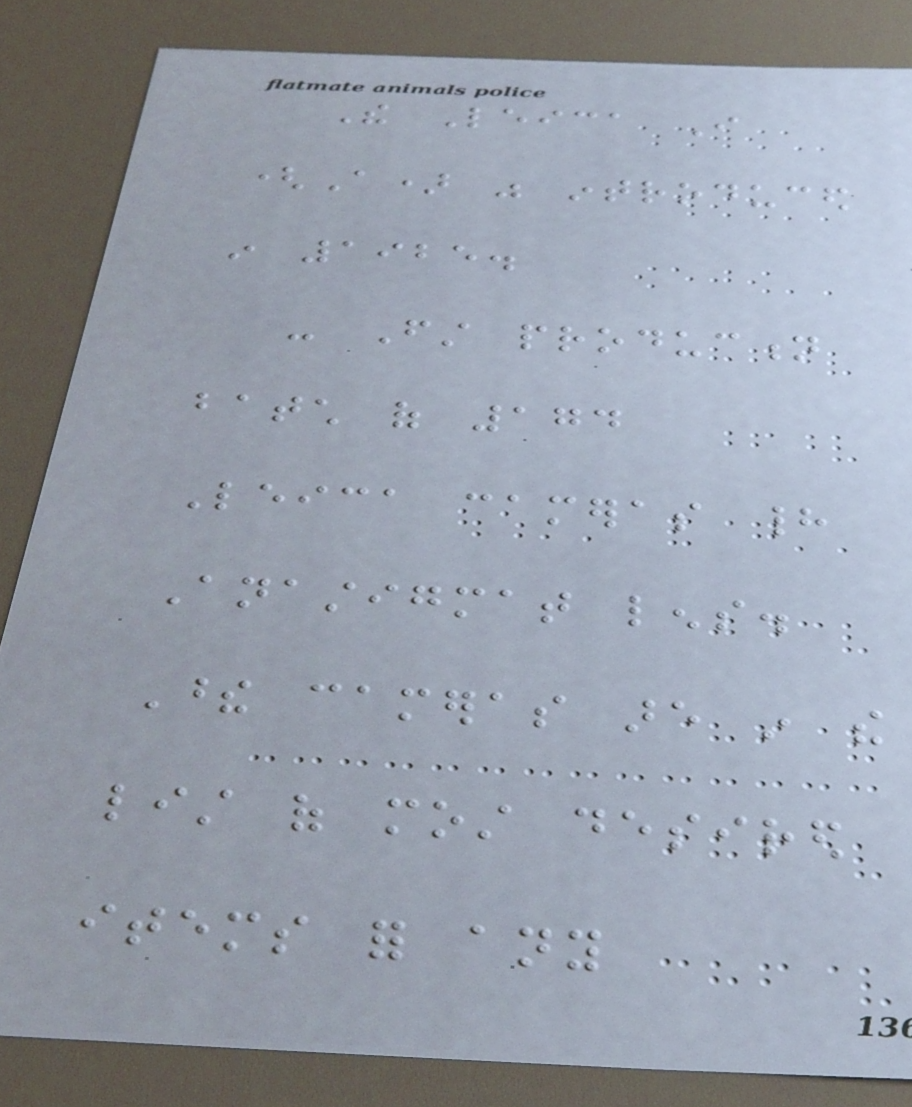The Leica I
(A) was introduced
in 1925.
- First production
batch of 174
Leica cameras had
Anastigmat lens.
These cameras are in the
list of most desired
items for any
